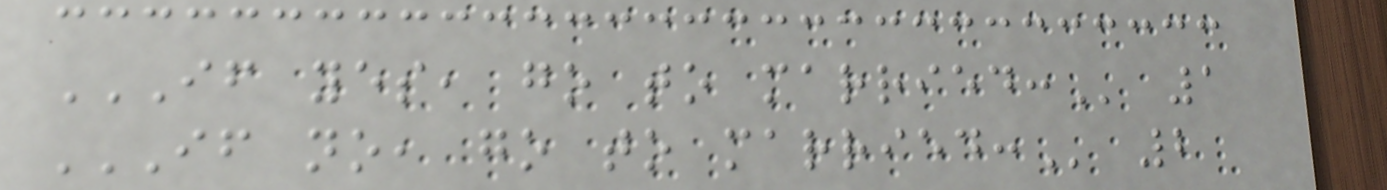IF YES, GO TO MARRIED: 1
IF NO, GO TO MARRIED: 2
